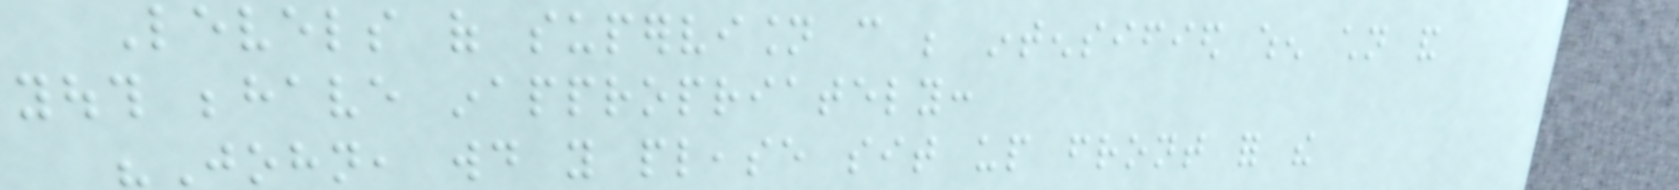Levels of supervision can be intensified when children and
youth behave inappropriately:
"John, would you please sit up front for the
